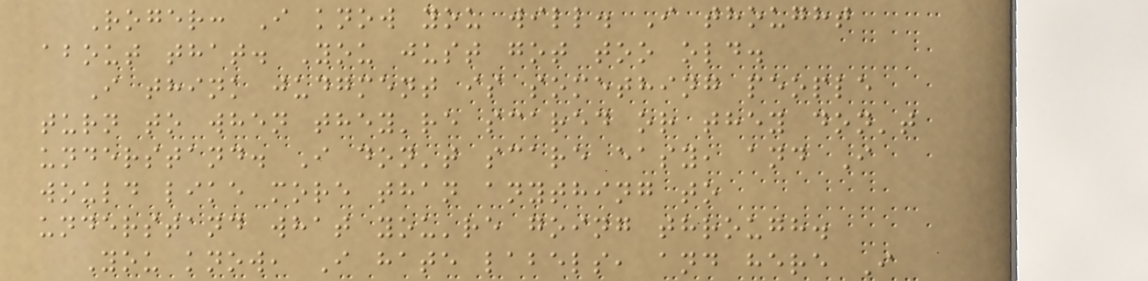Roger: I know you will. I thought
about that. You just got too old.
I think judgment is something people
turn to when they're scared or they don't
understand. I don't scare easy, and I
would like more than anything to
understand what you're going through.
You know, I hate labels, and here I
